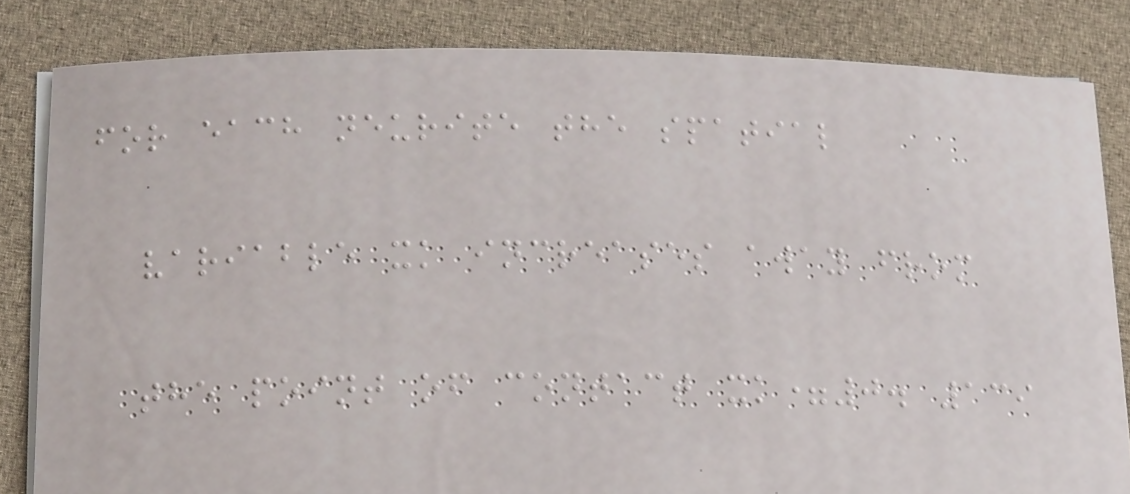for each neurite the spatial
variable xk increases away from
the point of contact xk=0. 139
